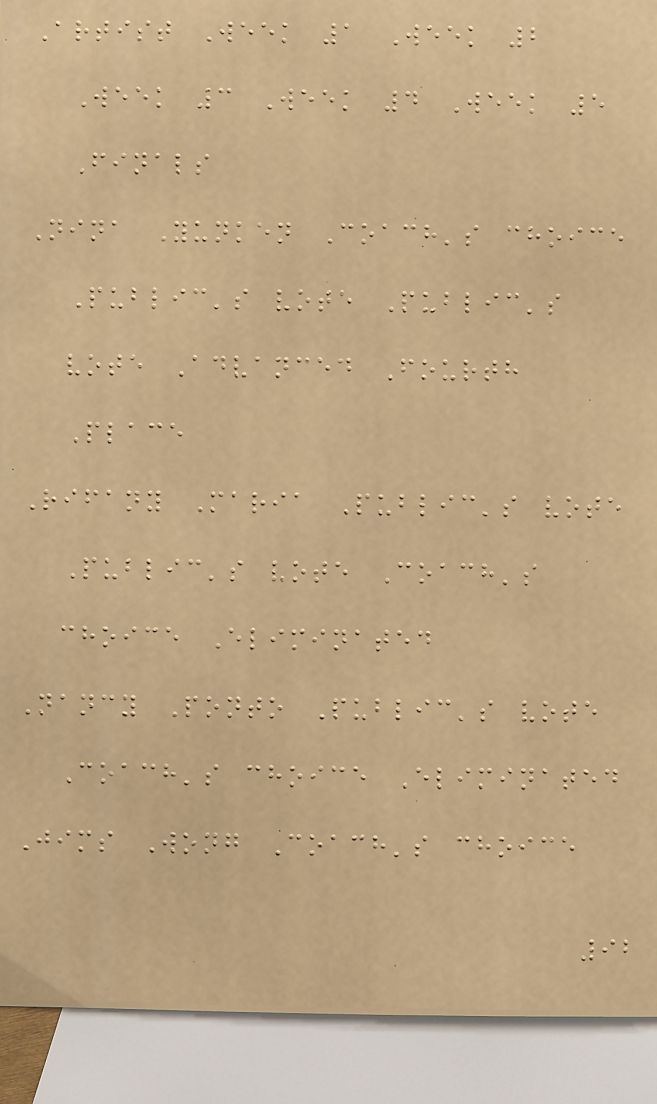Artist Week 1 Week 2
Week 3 Week 4 Week 5
Finals
Nina Yunken Coach's choice
Public's vote Public's
vote Advanced Fourth
Place
Rifany Maria Public's vote
Public's vote Coach's
choice Eliminated
Nancy Ponto Public's vote
Coach's choice Eliminated
Jims Wong Coach's choice
92
